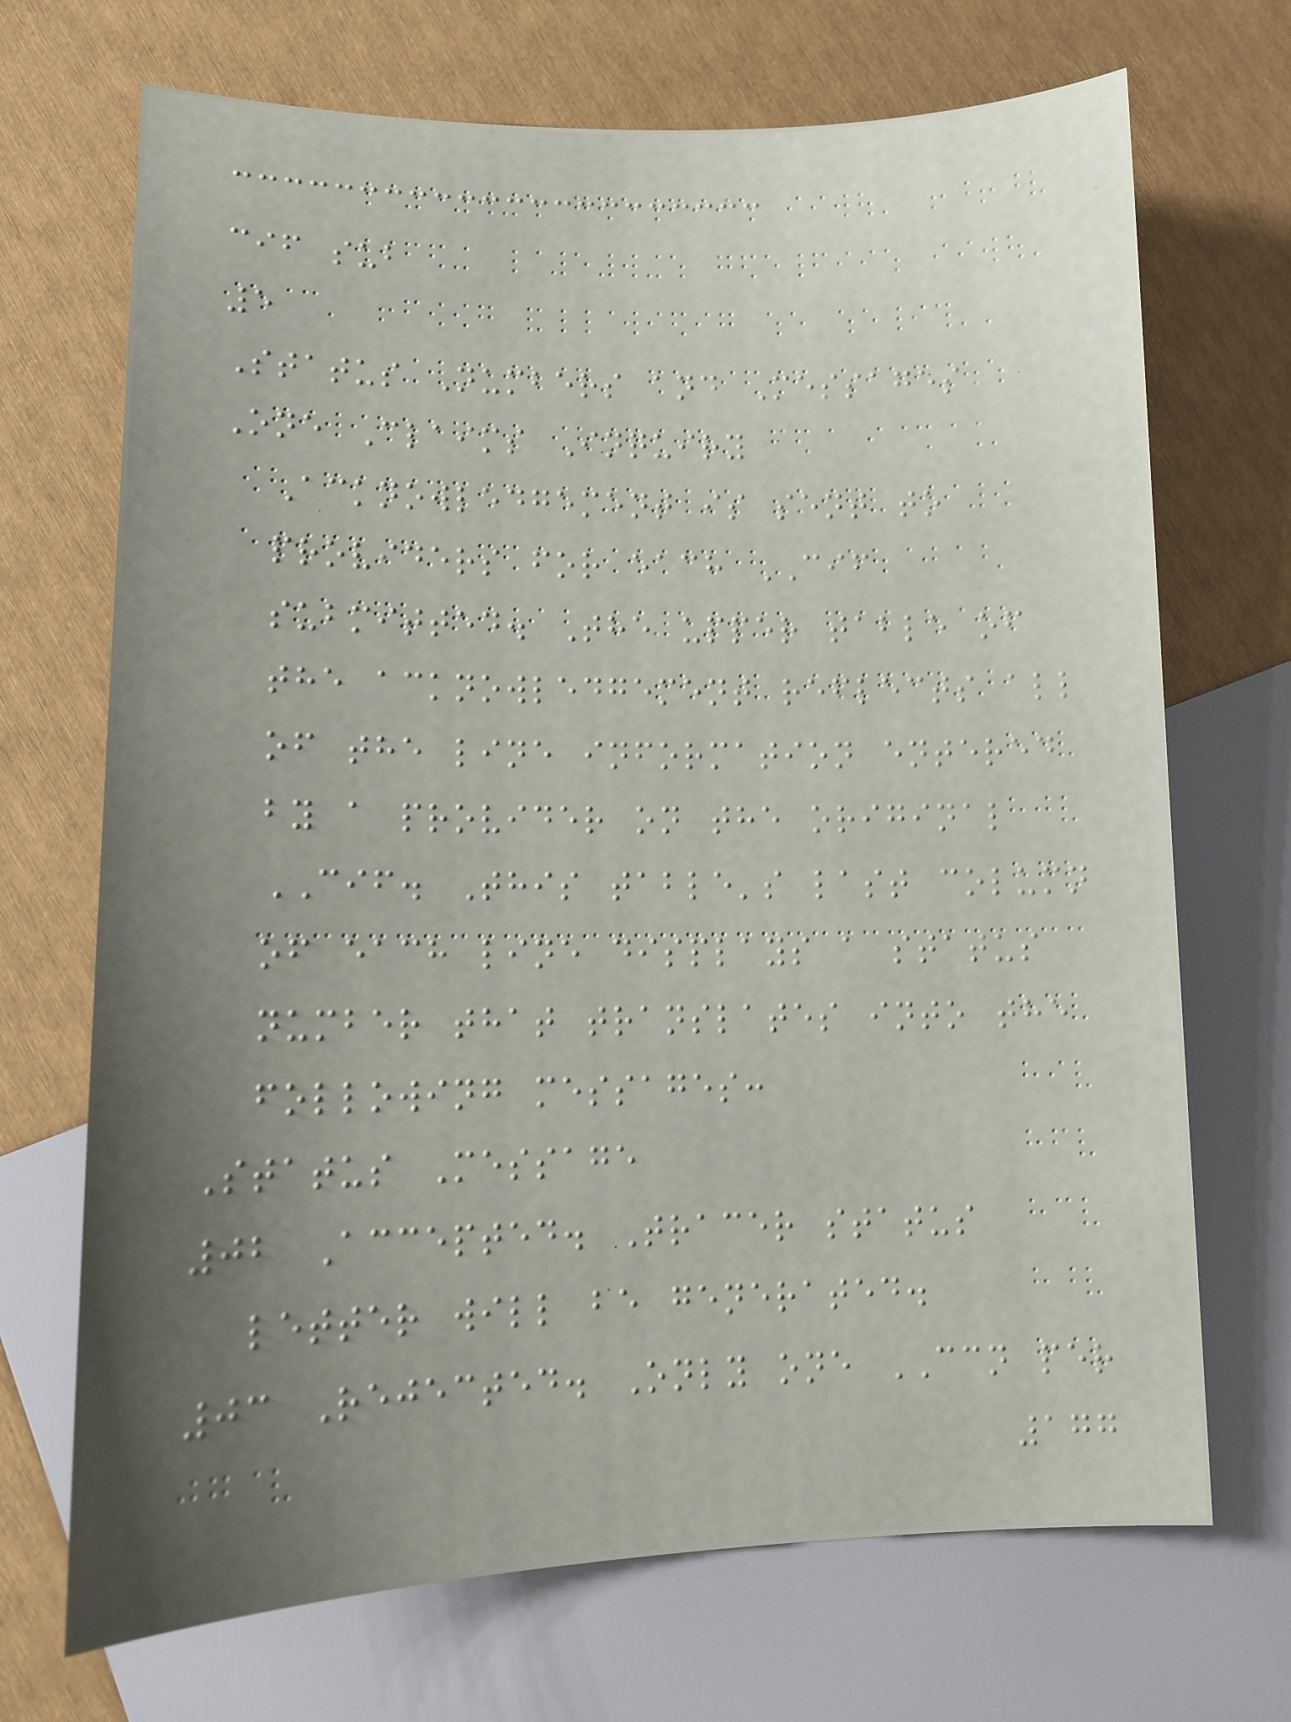cif sub
5
Status Numbers and Messages
One Claims Inquiry
Acknowledgement is sent to
providers for each CIF
submitted. The upper table of
the acknowledgement reflects all
of the line information entered
by a provider on the original
CIF. This table's last column
of each line displays a status
number that translates into the
following messages:
Status Message
02 Accepted. Tracer status
letter will be generated.
03 Rejected. Only one CCN per
177
